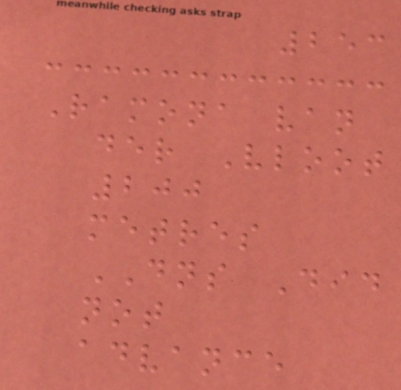253
Ramona van
der Vloot
200
metres
DNS Did
not
advance
